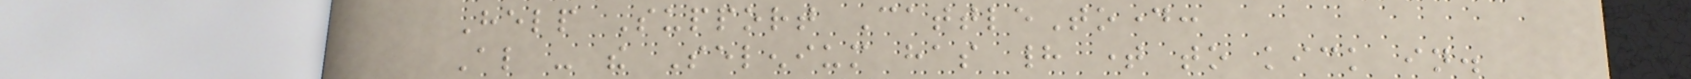Help Support CattleToday:
Also - the Selenium has had time to kick in.
